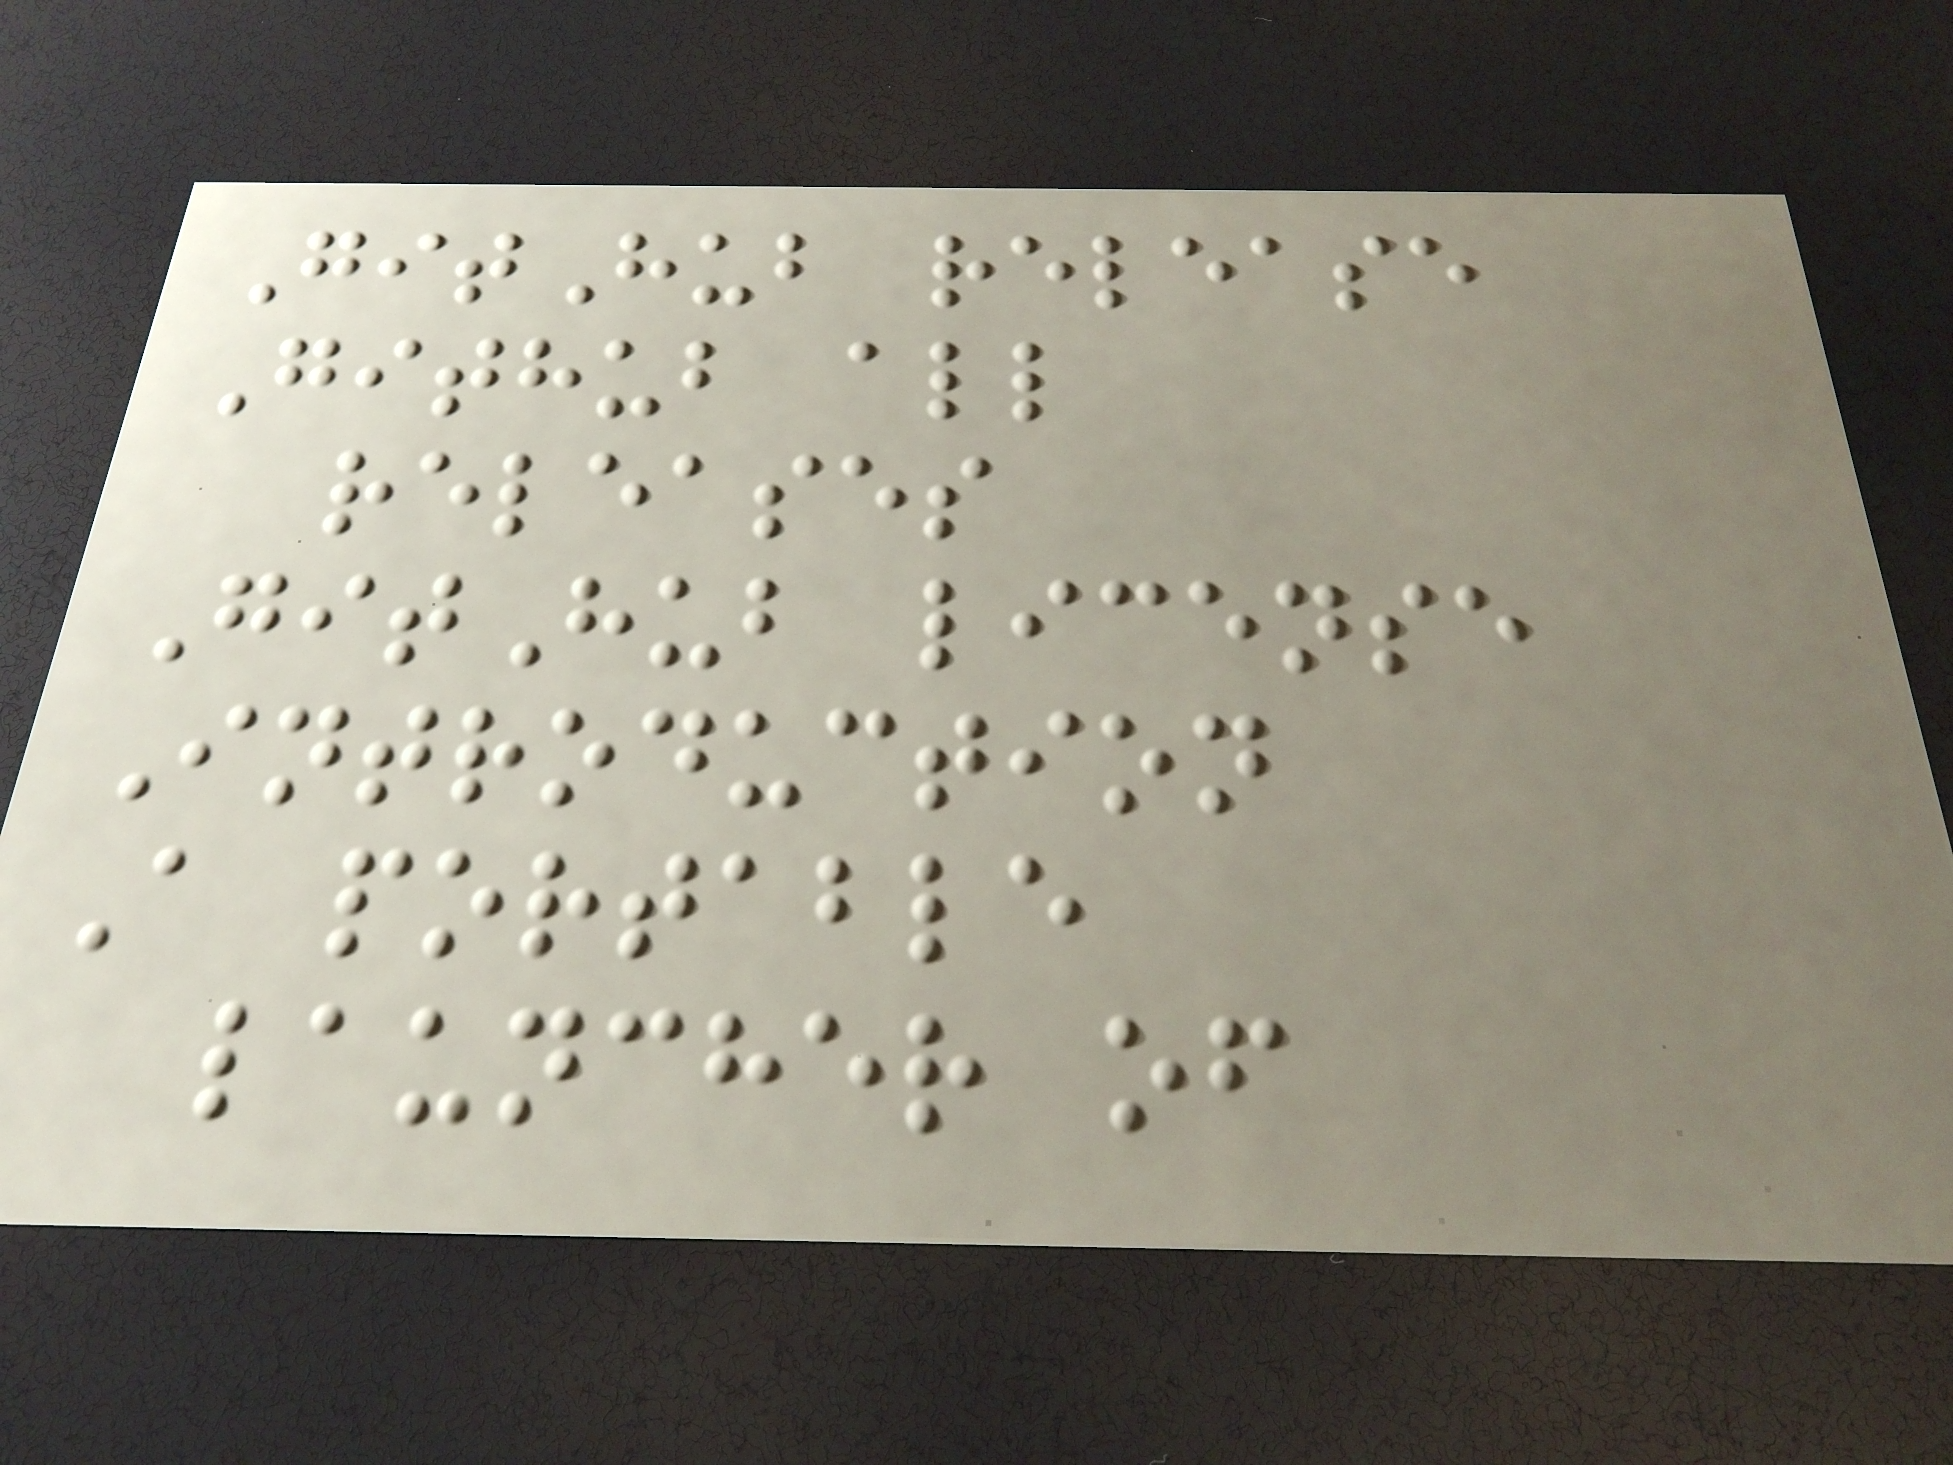GitHub release
Github all
releases
GitHub license
Introduction
A portable
launcher of
